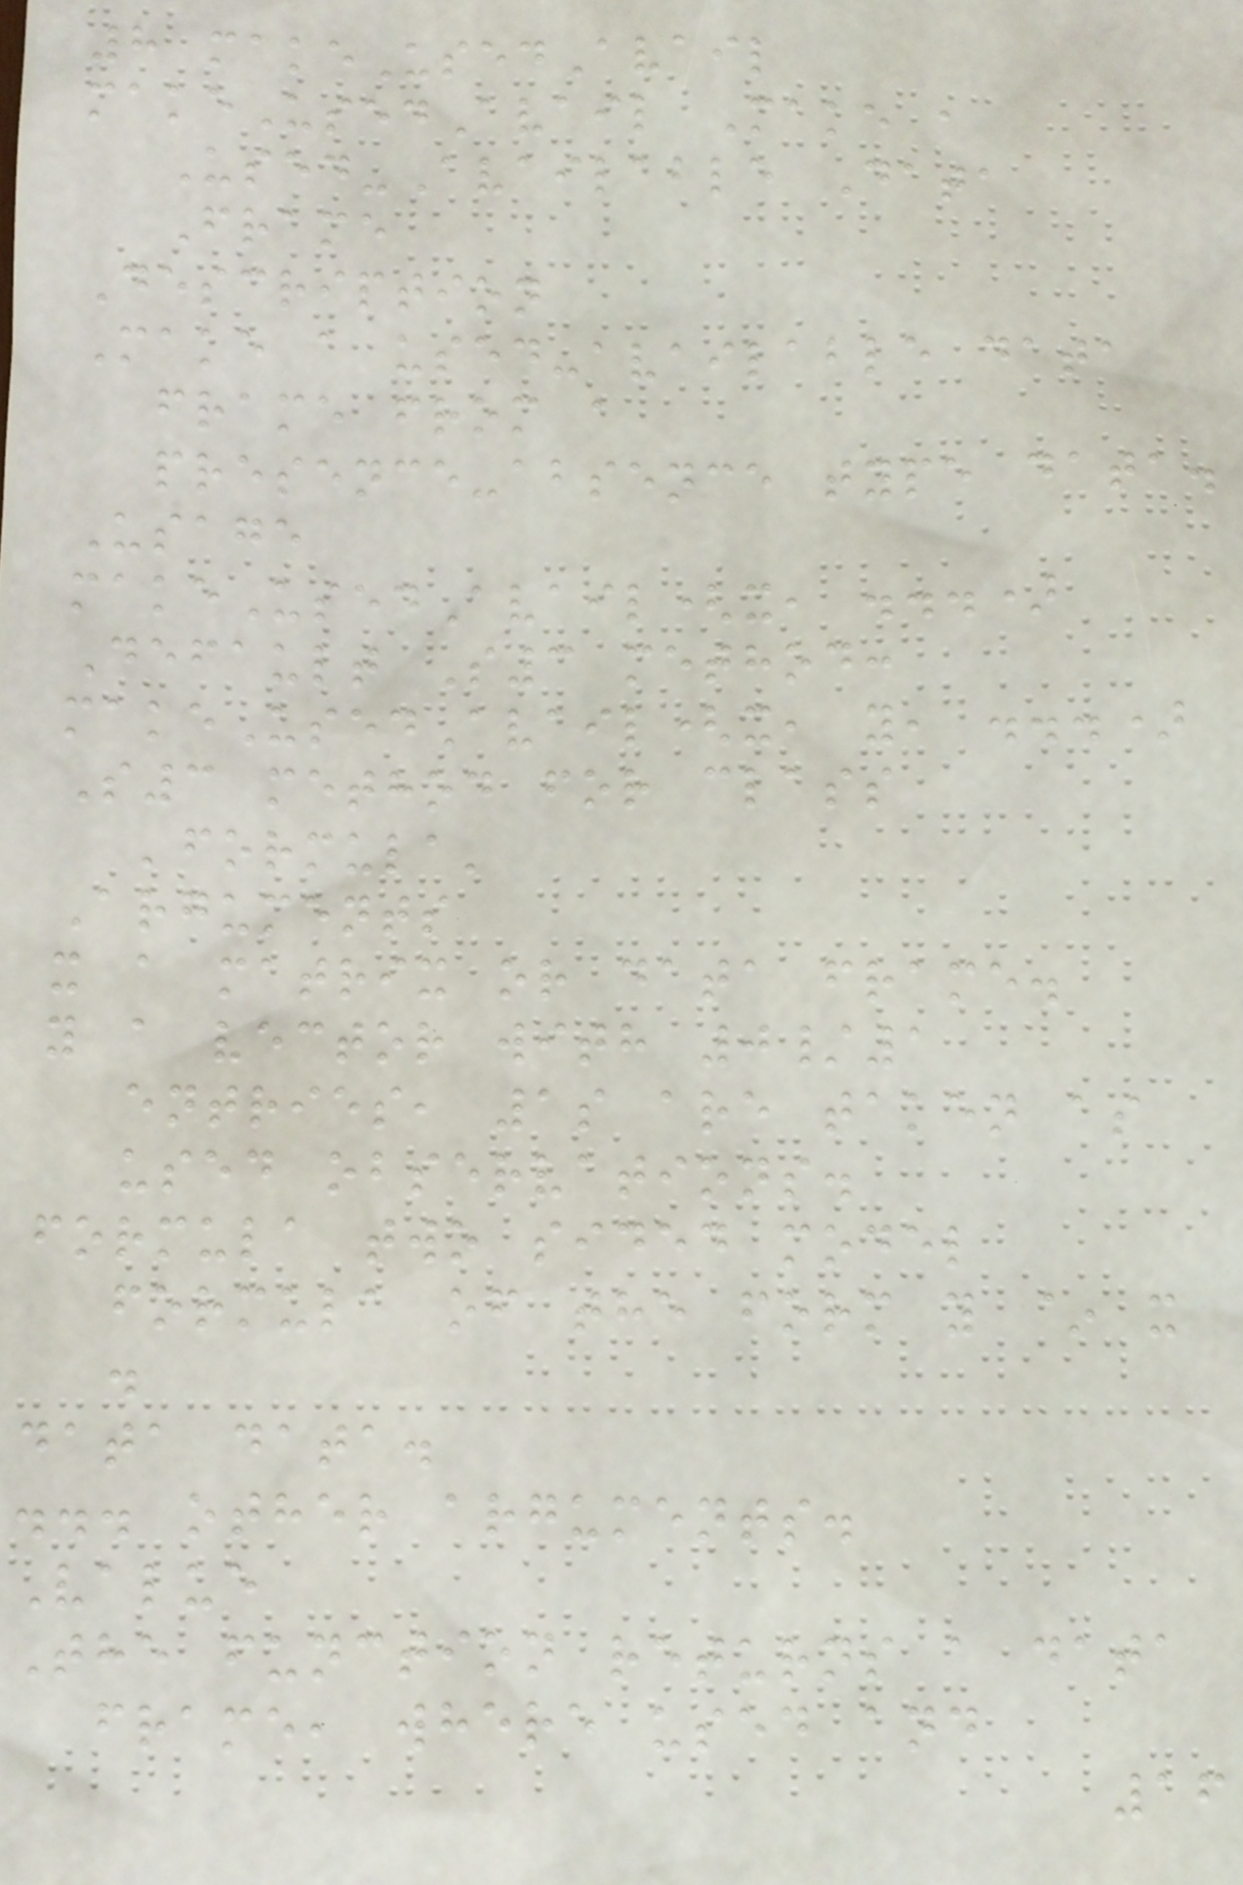8 makeUsedAvail
makeUsedAvail Make a
Used-Available Data
Frame
Description
Make a used-available data
frame from a
presence-absence type data.
Usage
makeUsedAvail(x, ...)
Default S3 method:
makeUsedAvail(x, y, ...)
S3 method for class
'formula'
Arguments
x a matrix or data frame.
y a vector with 0/1
entries, 1s are taken as
used observations.
formula two sided model
formula of the form y ~ x
.
data data.
... other arguments.
Value
The function returns a data
frame, where used and
16
